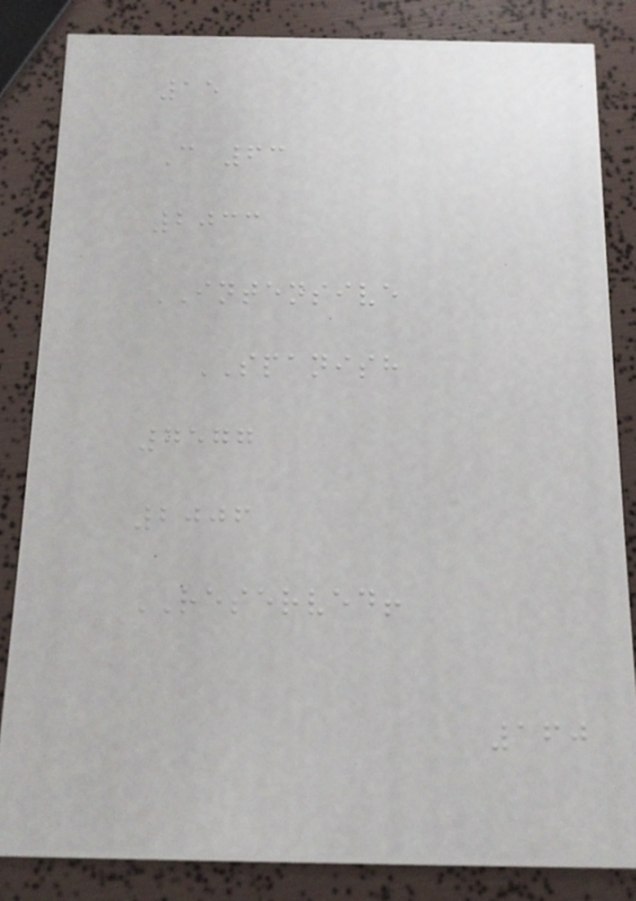15
C 63
2033
INTENSIVE
SPANISH
7577
2006
RESERVED!
160
